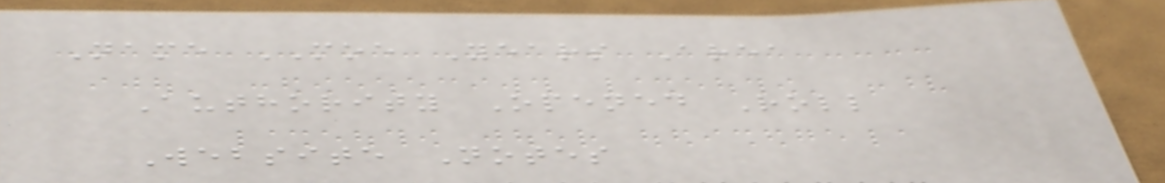Name MOE Years Area
Authority Opened Roll
Website Notes
